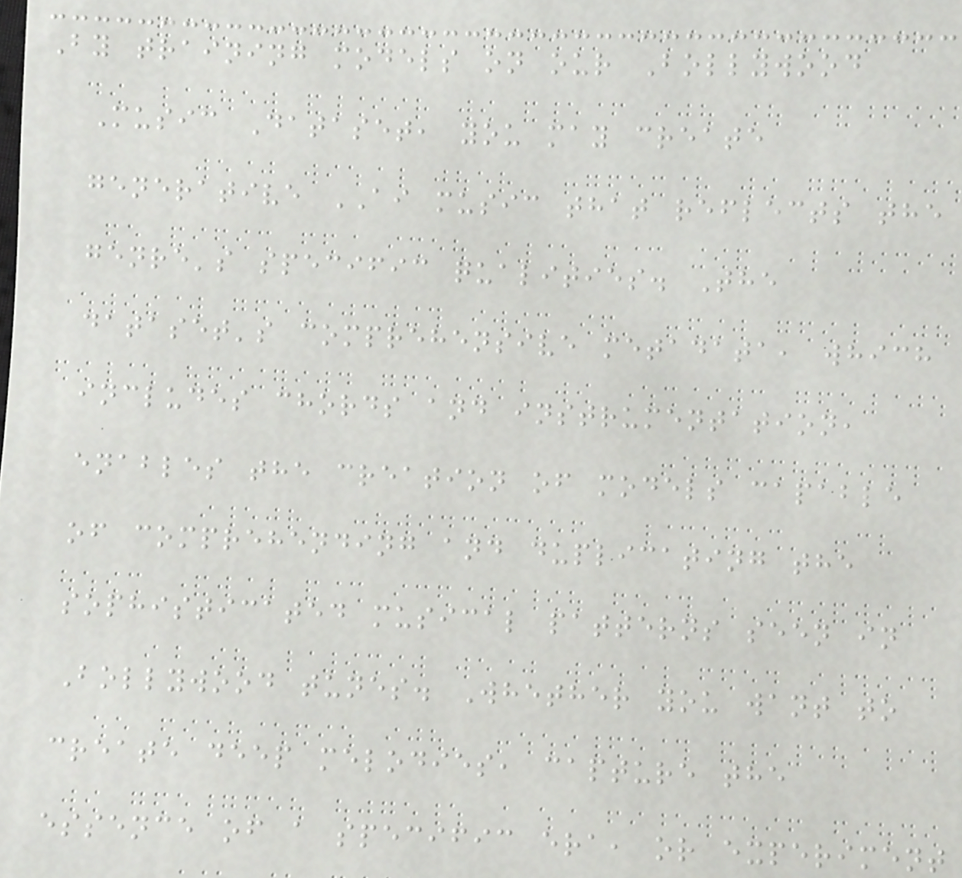By training models on our Bollywood
Music Dataset, you may create
generative AI music that reflects the
genre's specific qualities. The
dataset's comprehensive metadata, which
includes chords and instrumentation,
enables the creation of models capable
of comprehending and duplicating the
sophisticated musical patterns seen in
Bollywood tunes. Whether you want to
create deep melodies, capture the
essence of a specific era, or experiment
